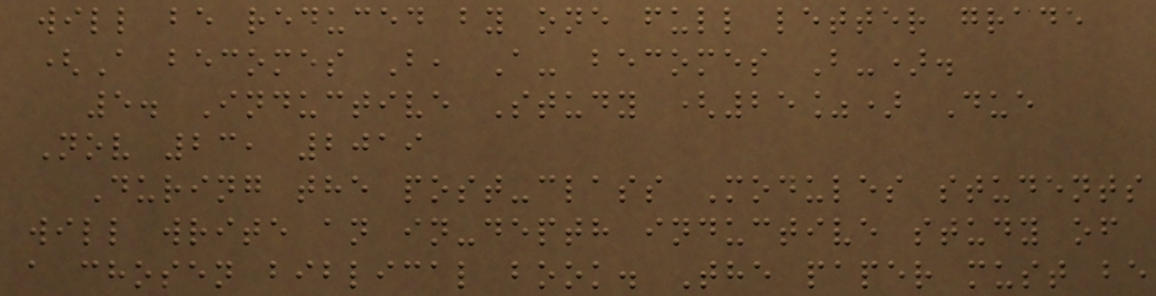will be reduced by one full letter grade
(A becomes B, A- becomes B-).
5. Inductive Study (25%) Due
Nov 23, 2019
During the post-class Modules students
will write an in-depth inductive study of
a chosen biblical book. The paper must be
